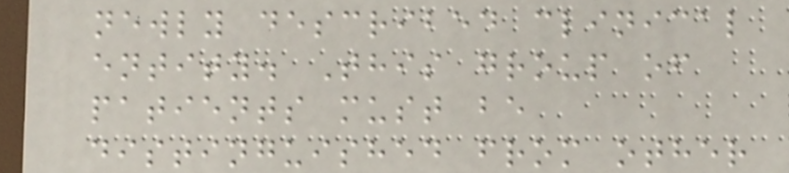newly described clinical
entity. This group of
patients must be
distinguished from other
